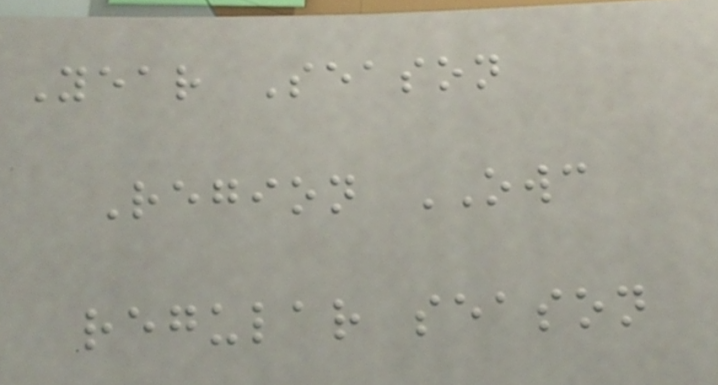Year Season
Region OWC
regular season
